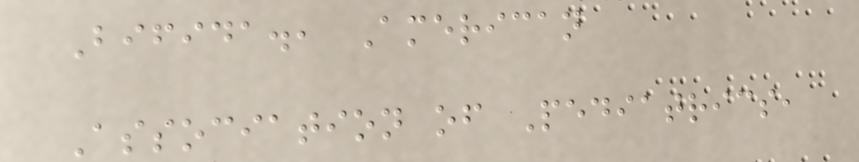Bifida., American
Association of Pediatrics,
